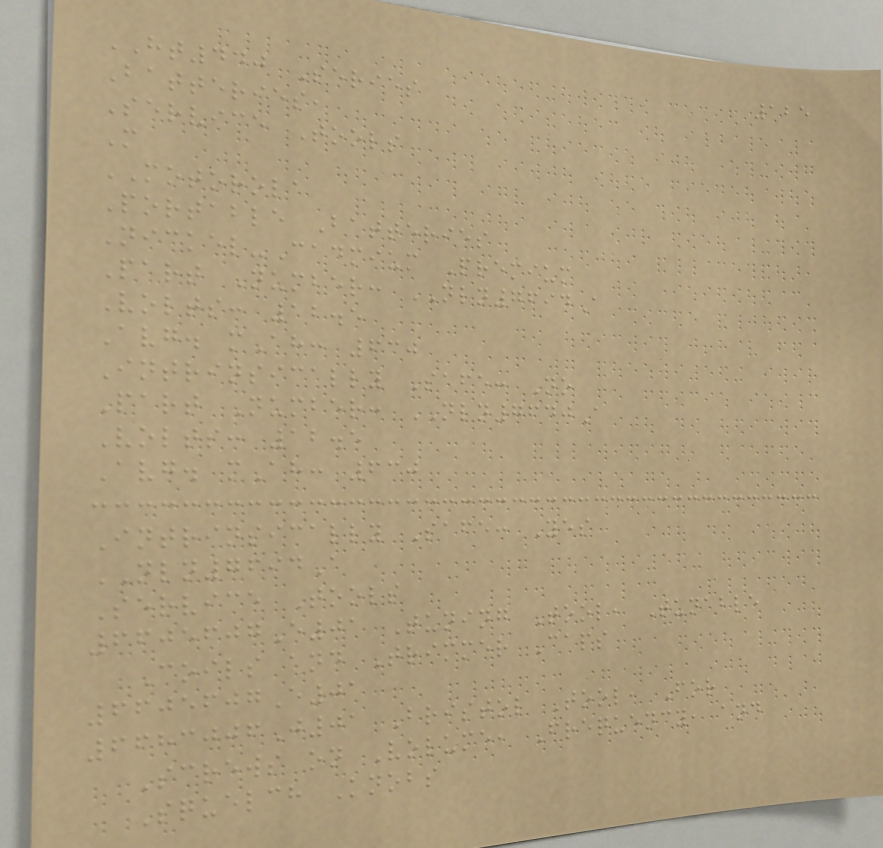125
HT440 Series
Batteries,
Service Tools
M
MOTOROLA
Portable Batteries
Nickel-Cadmium Premium
Part Number: NLN7694A
Volts: 12.5
Avg. mAh: 630
Intrinsically Safe: No
Part Number: NLN7640A
Volts: 12.5
Avg. mAh: 630
Intrinsically Safe: Yes
NLN7694A
Service Tools
6605607E01 Tuning Tool, Tunable
Coils and Trimmer Caps
6605607E01
6683006J01 Bristol Tool, For
Screws on Volume, Frequency, and
Squelch Knobs
